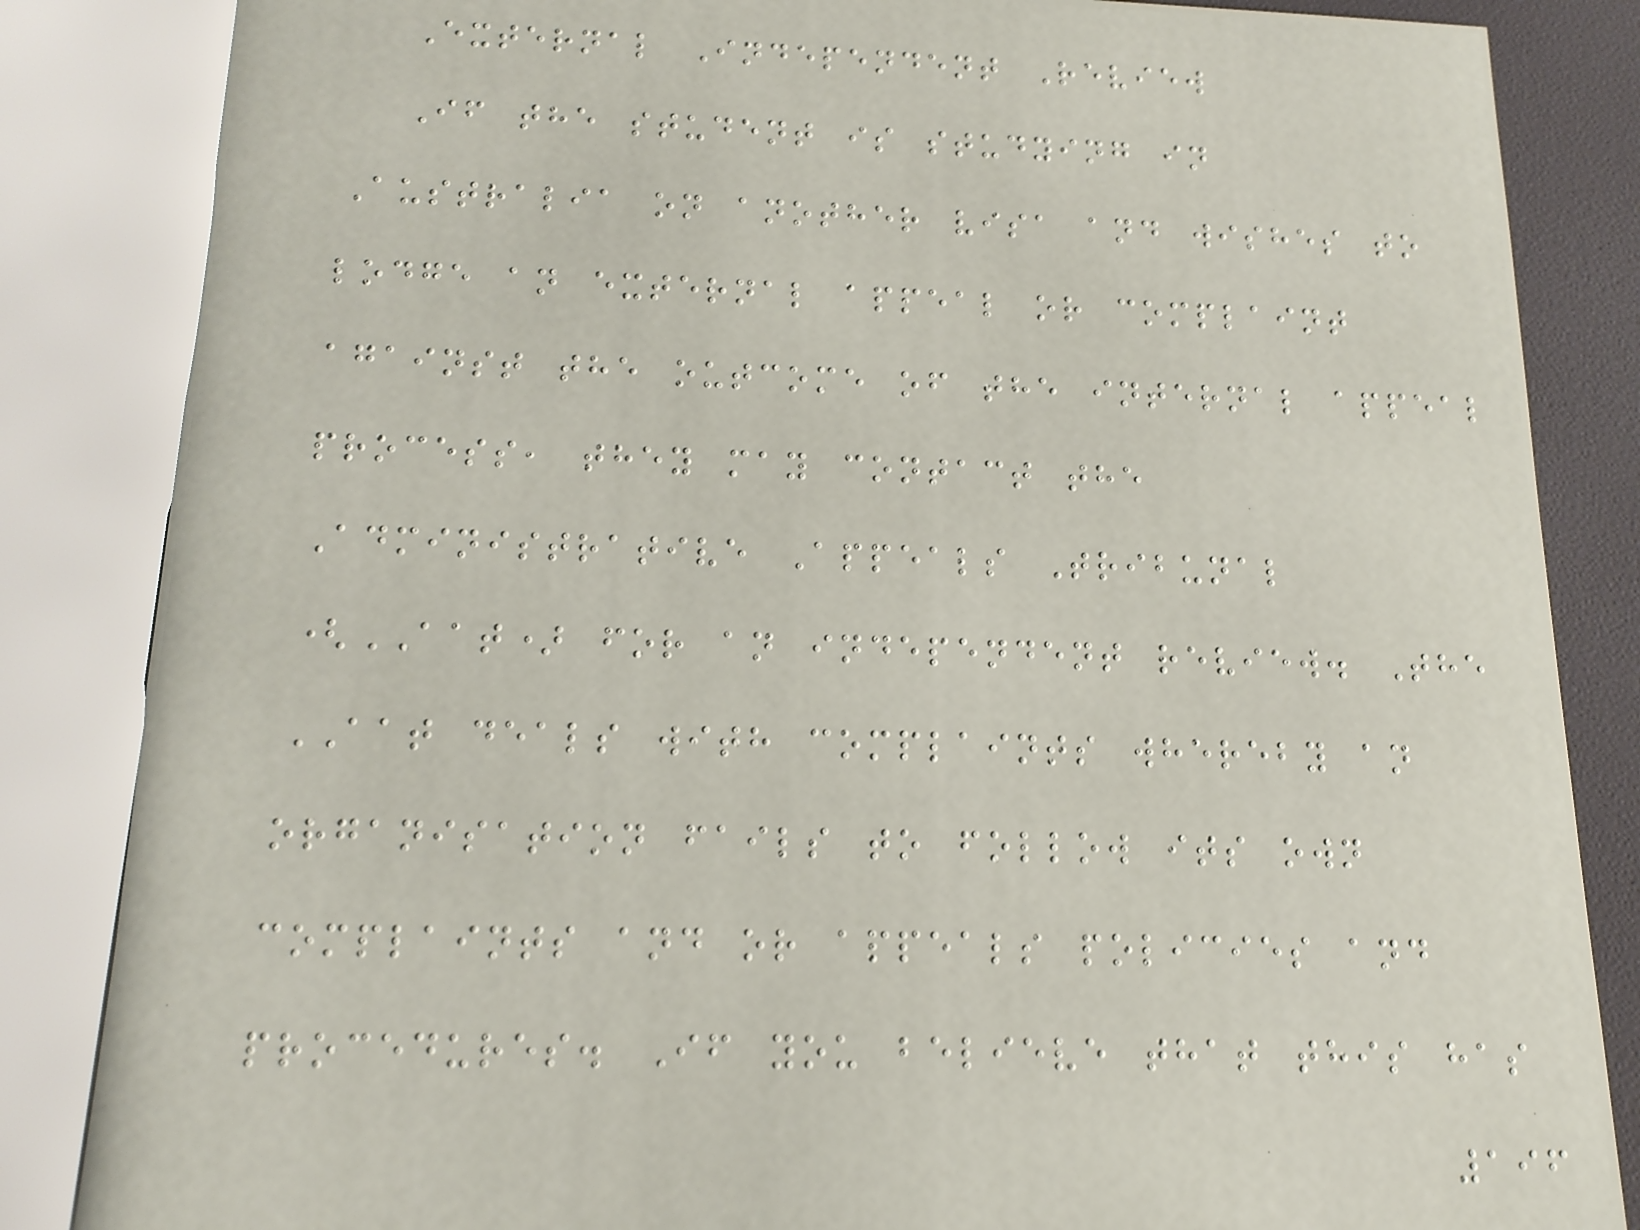External Independent Review
If the student is studying in
Australia on another visa and wishes to
lodge an external appeal or complaint
against the outcome of the internal appeal
process, they may contact the
Administrative Appeals Tribunal
(AAT) for an independent review. The
AAT deals with complaints whereby an
organisation fails to follow its own
complaints and or appeals policies and
procedures. If you believe that this has
196
